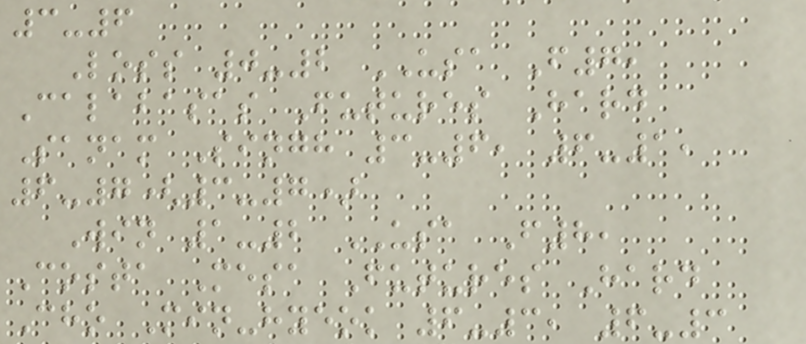3-6
Loss 0-2 USA F7,
Calabasas Futures Hard
Sanam Singh 3-6, 6-1,
6-7(3-7)
Win 1-2 USA F8,
Costa Mesa Futures Hard
Cho Min-hyeok 6-3, 6-3
